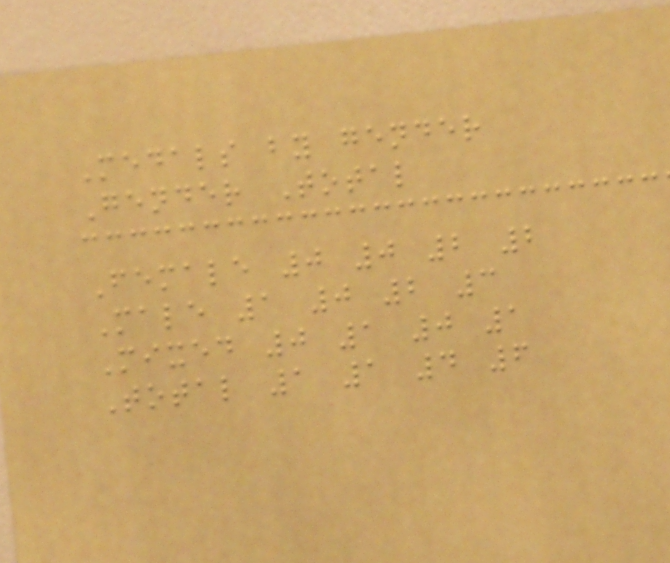Medals by gender
Gender Total
Female 0 0 2 2
Male 1 0 2 3
Mixed 0 1 0 1
Total 1 1 4 6
